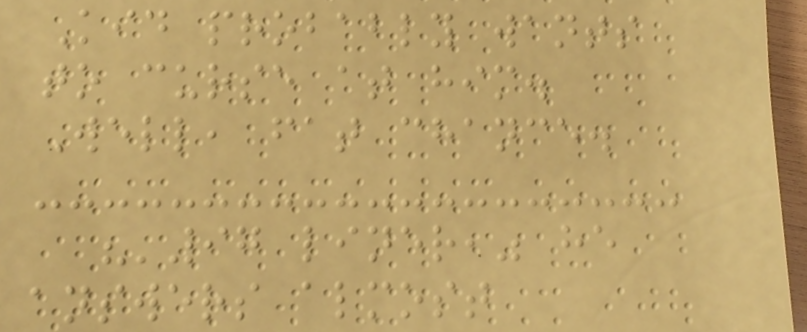Kid probably wants
to curse at him.
Well, fat chance.
"'97 liner," he
answers almost
